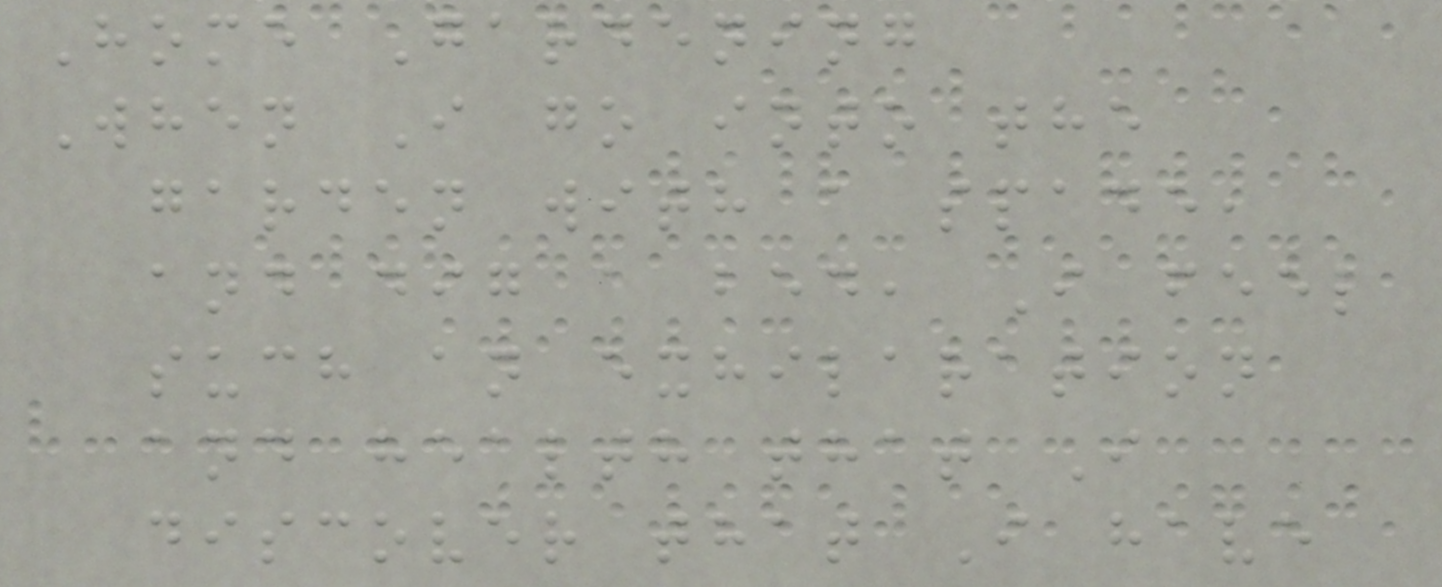Home Gardening
When I go into the
garden with a spade,
and dig a bed, I feel
such an exhilaration
and health that I
discover that I have
